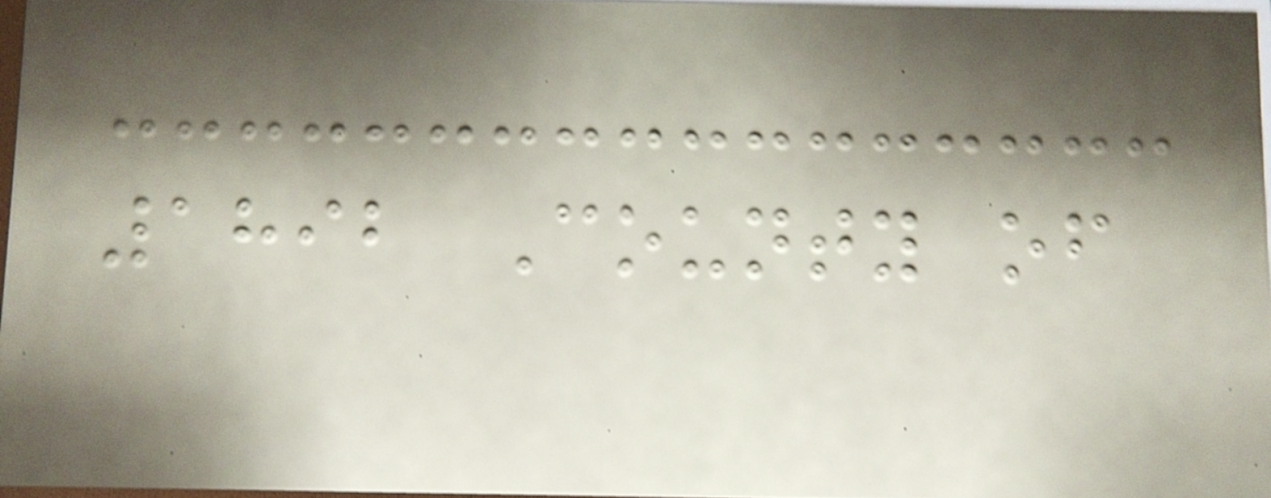1892 County of
